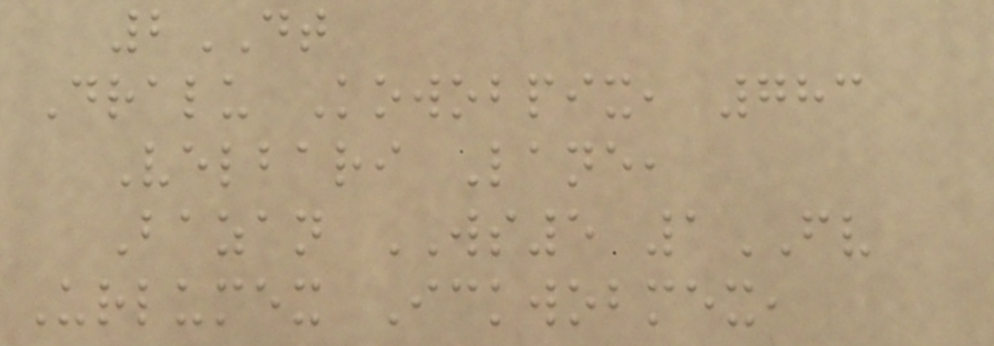2DT
Dralu Kowobpix, 783
Velbari Lane,
Bazan WS5 1FV
Urlumex Ickwobmex,
